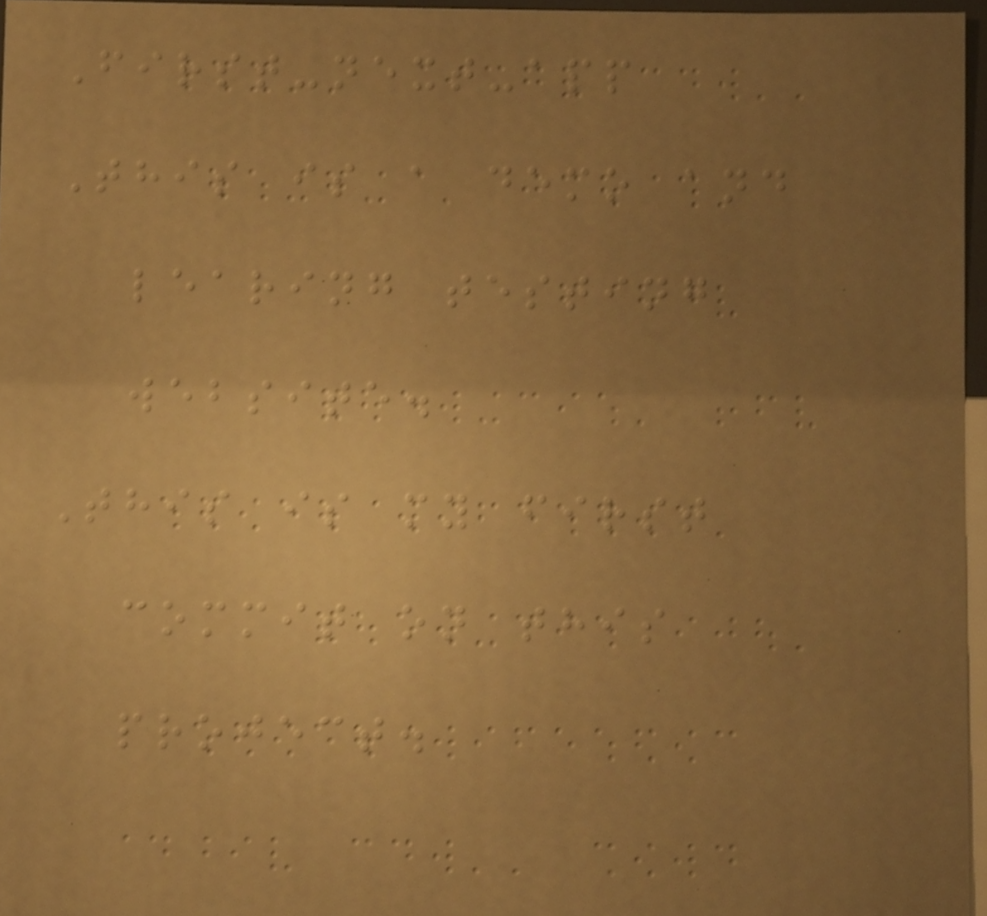First-next-app
This is a demo and
learing testing
website.
This is my first
commit on this
project.
